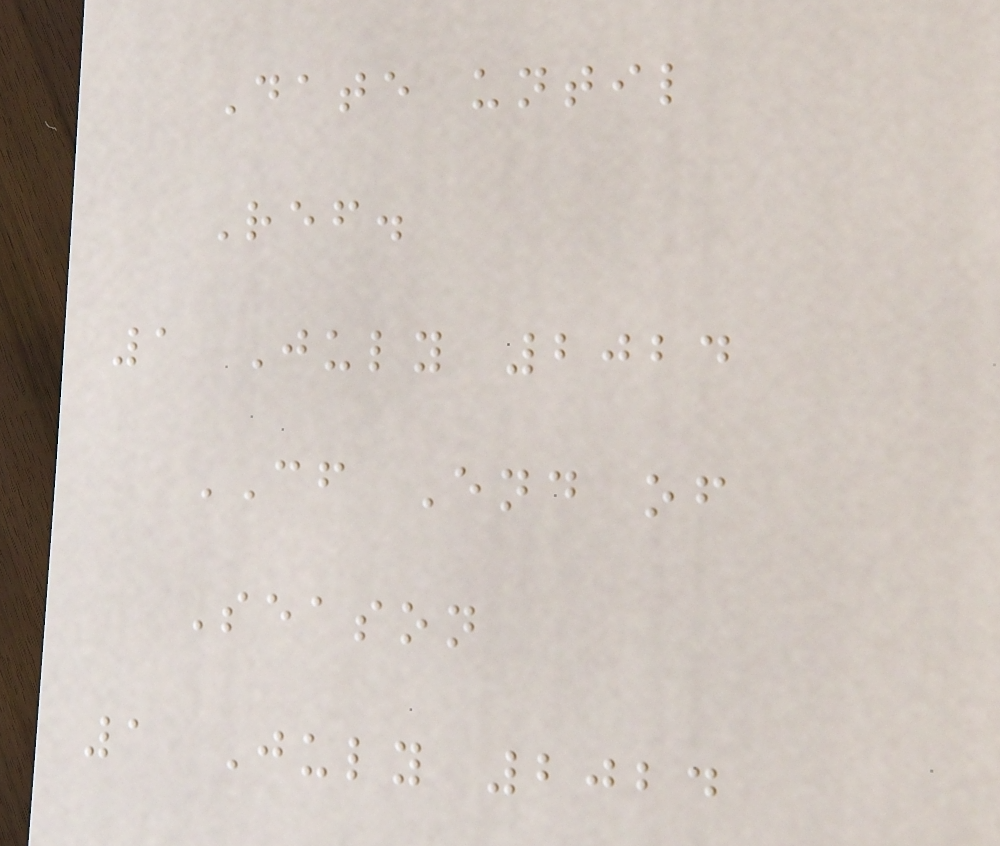Date until
Ref.
1 July 2024
CF End of
Season
1 July 2024
